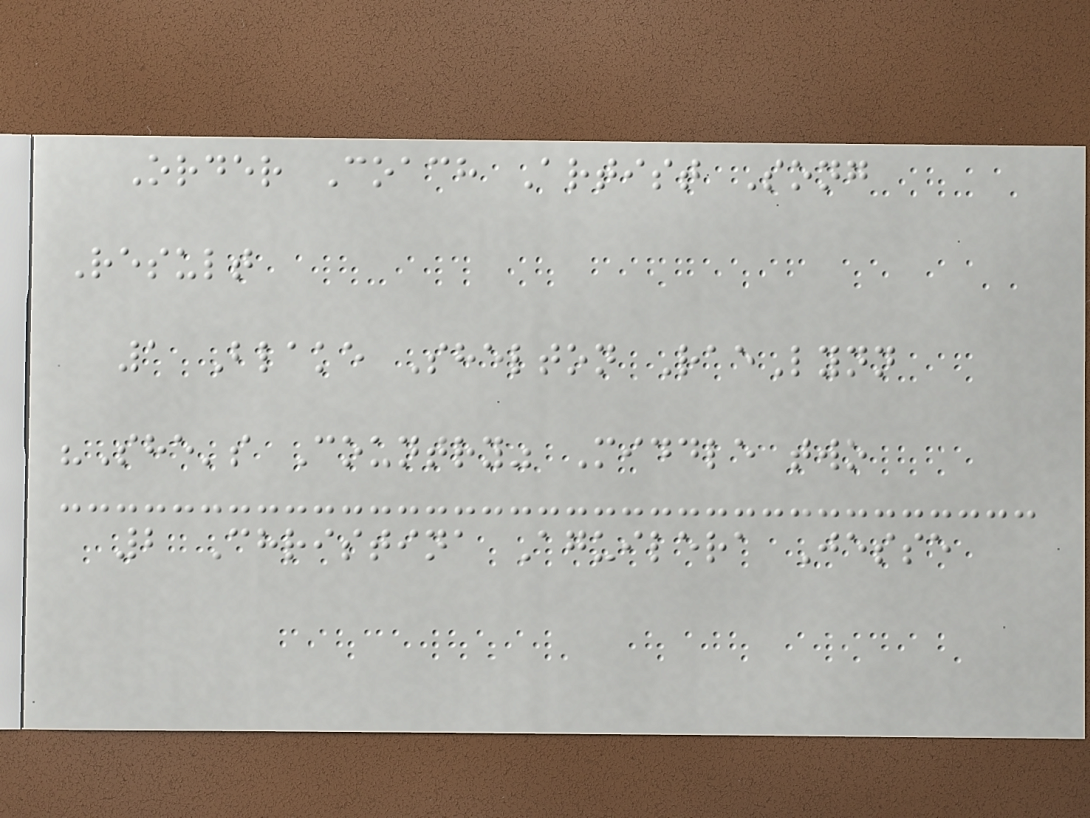Order Coach Artist Song
Result
1 Blake Shelton RaeLynn
"She's Country" Middle two
2 Christina Aguilera Jesse
